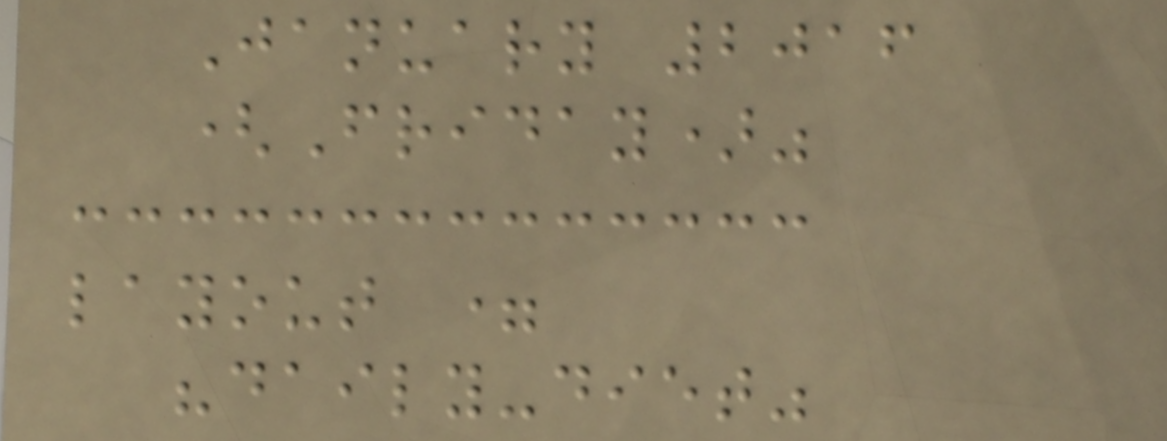January 2016
(Friday)"
layout =
"daily-diet"
